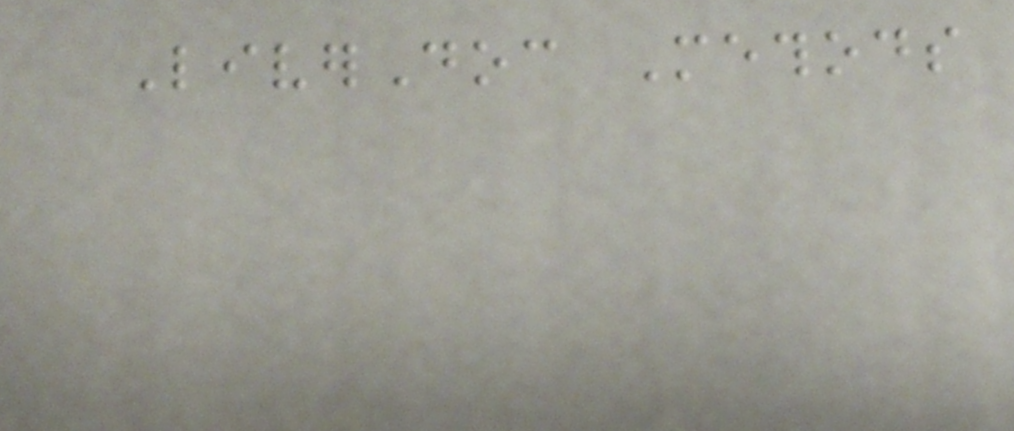LiverDoc Methods
